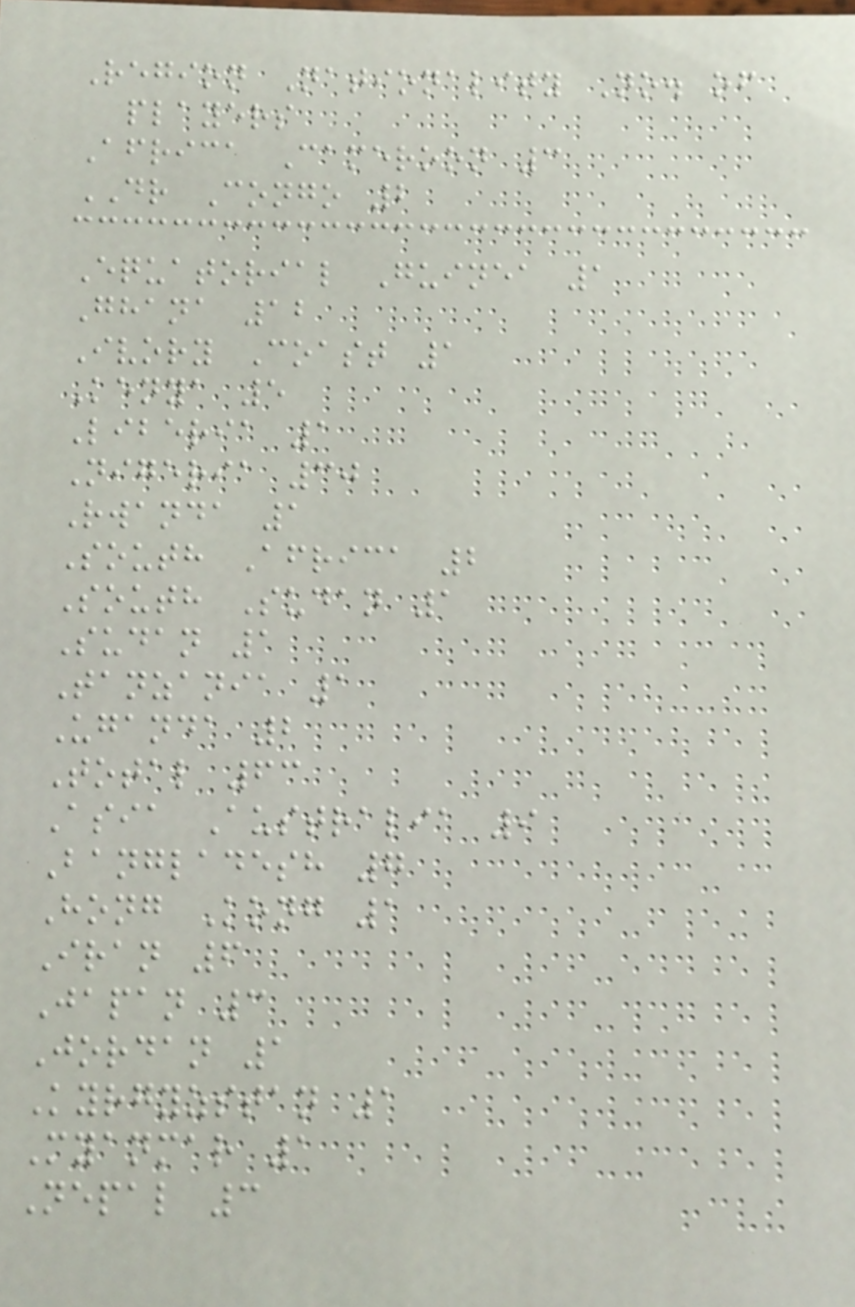Region Nationality No. of
players
Africa Cameroon 3
DR Congo 2
Equatorial Guinea 1
Ghana 12
Ivory Coast 1
Kenya 5
Liberia 1
Nigeria 30
Rwanda 1
South Africa 2
South Sudan 1
Sudan 1
Tanzania 1
Uganda 2
Total 63
Asia Australia 9
Bangladesh 7
Hong Kong 1
Iran 6
Japan 3
Jordan 1
Kyrgyzstan 1
Myanmar 1
Nepal 3
